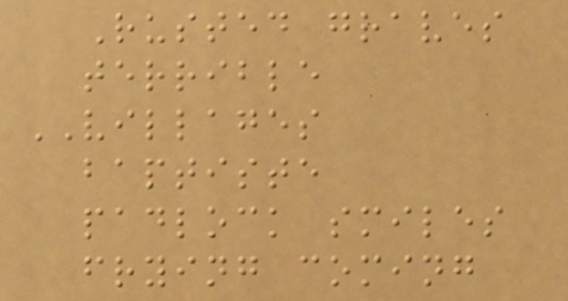Rusted graves
terrible
VILLAGES
baptiste
padlock smiles
frying coming
